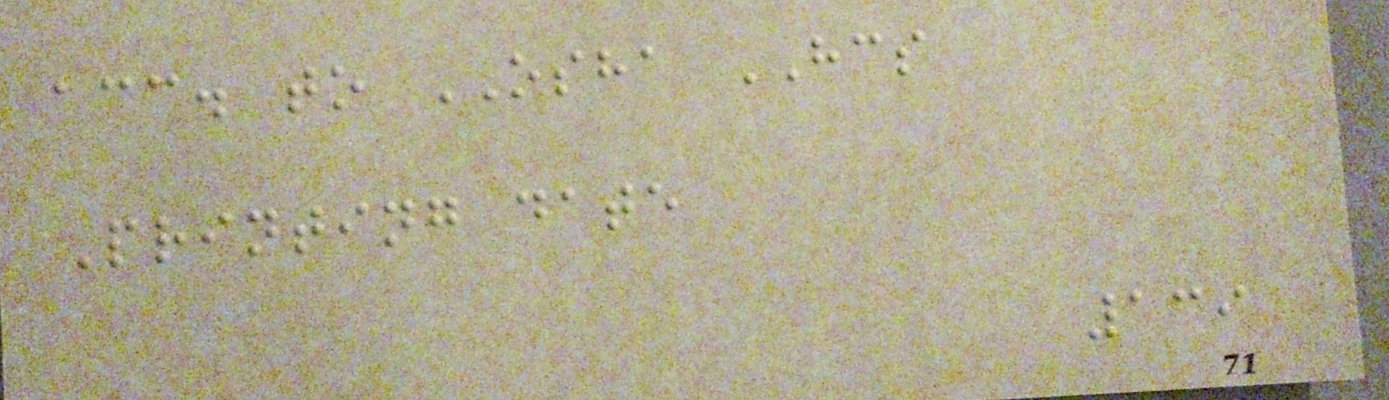acc. to OSHA HCS
Printing date
139
